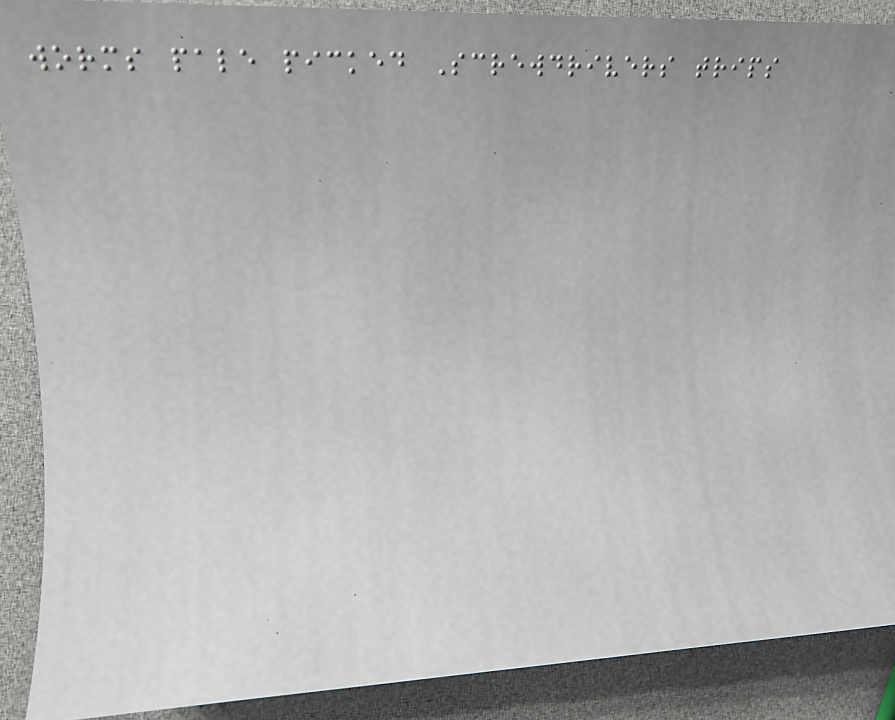worms pale picked Screwdrivers trips
